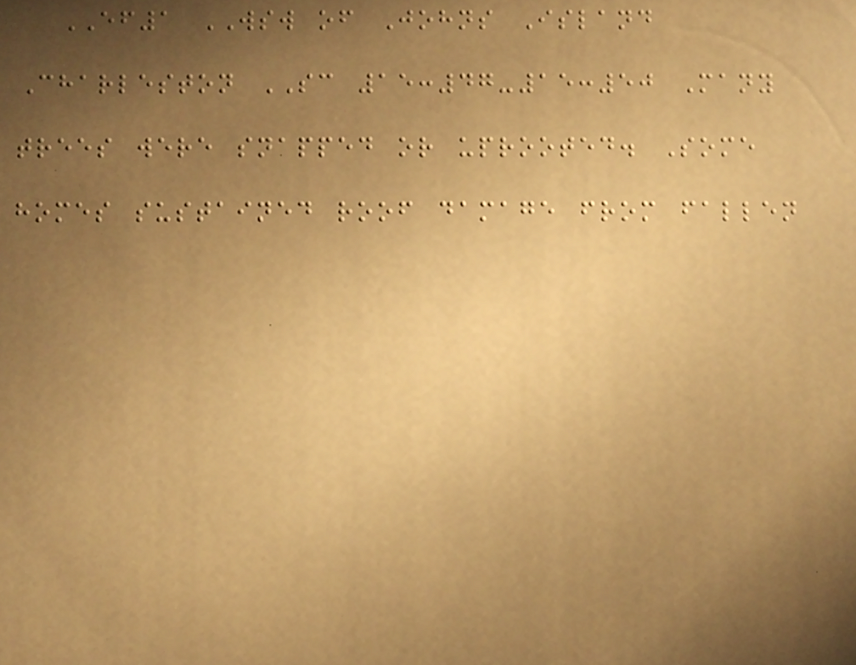EF1 WSW of Johns Island
Charleston SC 15:47-15:50 Many
trees were snapped or uprooted. Some
homes sustained roof damage from fallen
